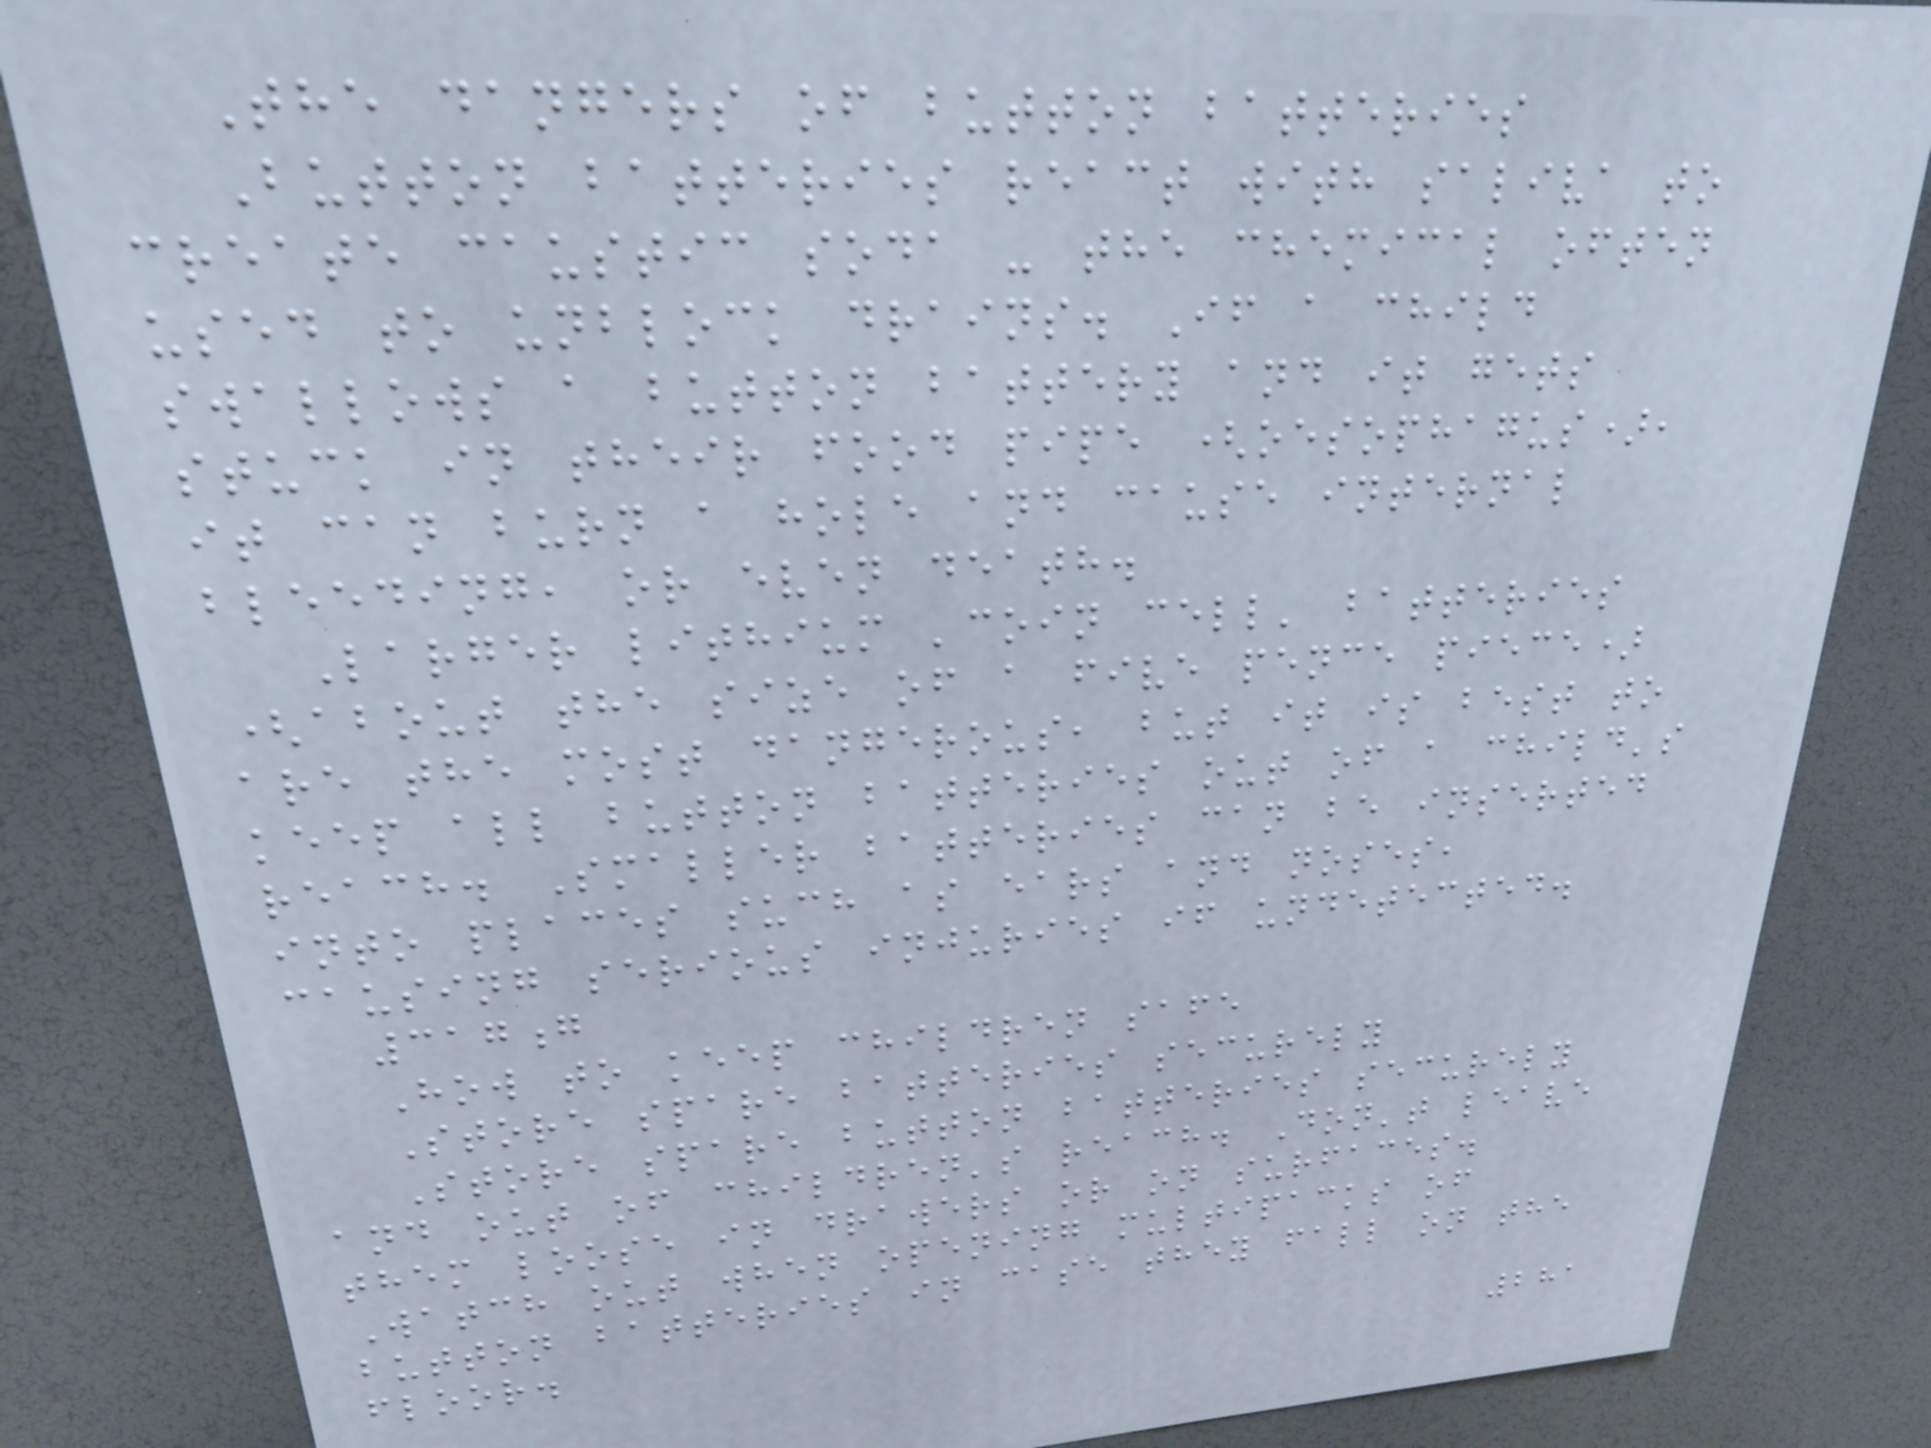The dangers of button batteries
Button batteries react with saliva to
create caustic soda - the chemical often
used to unblock drains. If a child
swallows a button battery and it gets
stuck in their food pipe (oesophagus),
it can burn a hole and cause internal
bleeding, or even death.
Larger lithium 'coin cell' batteries
(about the size of a five pence piece)
are the most dangerous, but it is best to
keep all button batteries out of a child's
reach. Smaller batteries can be inserted
into places such as ears and noses,
causing serious injuries if undetected.
317g
How to keep children safe
Store spare batteries securely
Store spare button batteries securely
and out of children's reach. Don't leave
them loose in drawers or on surfaces.
Watch out when opening multipacks of
button batteries in case they fall on the
floor.
281
